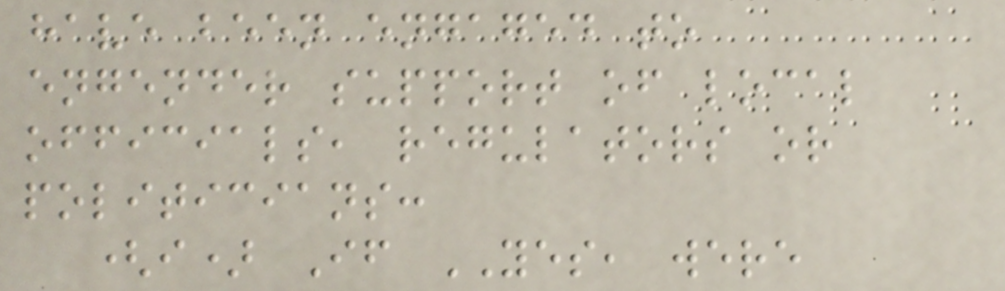have been engaged to
engender support of local
officials, regulators or
politicians:
(i) If YES, were
